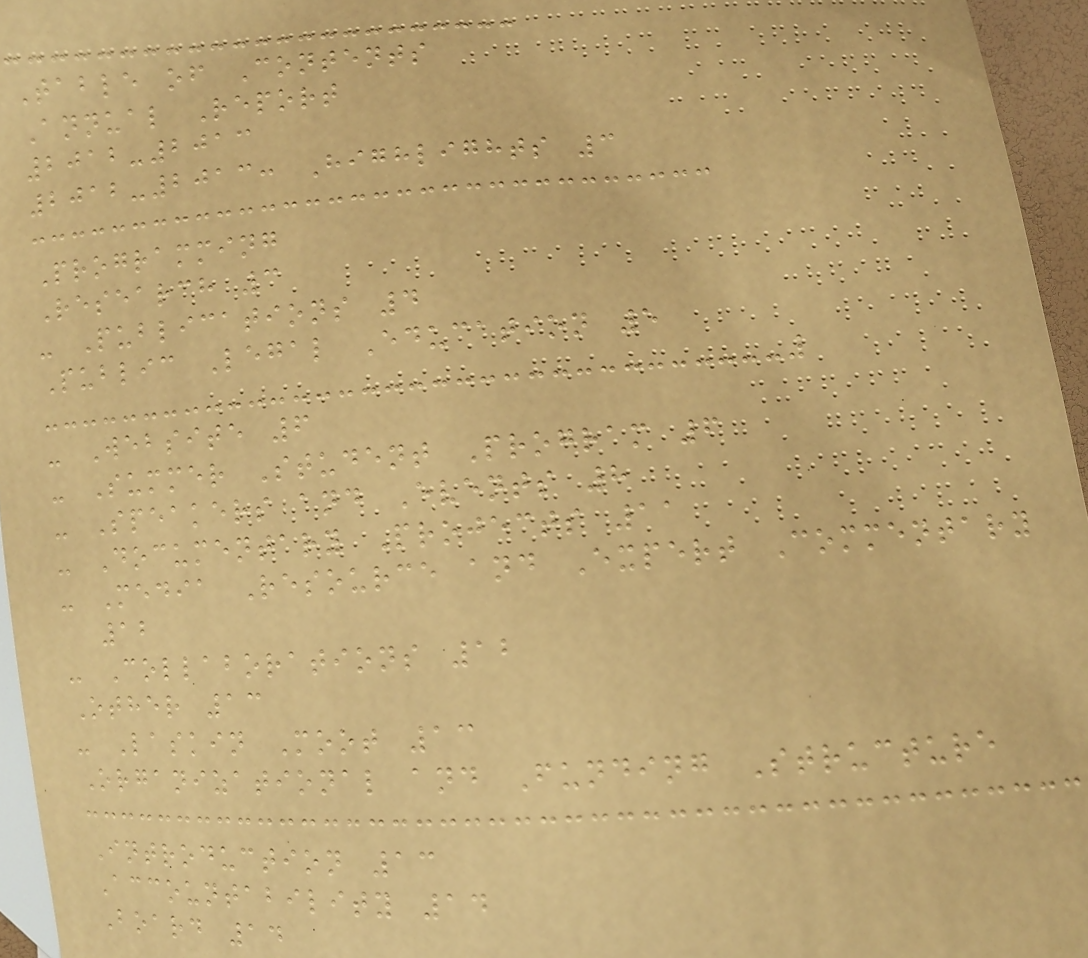Table of Contents
Annual Report
2012-2013
2012-2013: Highlights 3
Programming
Research 3
- Publications 4
Public Legal Education 5
- Website 6
- Summer Student Program 6
- Speakers and Events 8
- Documentary Projects 11
- Media Resource and Expert Commentary
12
- Collaborations 12
Other 13
- Laskin Moot 13
Organizational and Funding Structure
Introduction 13
Accountability 14
Board 14
